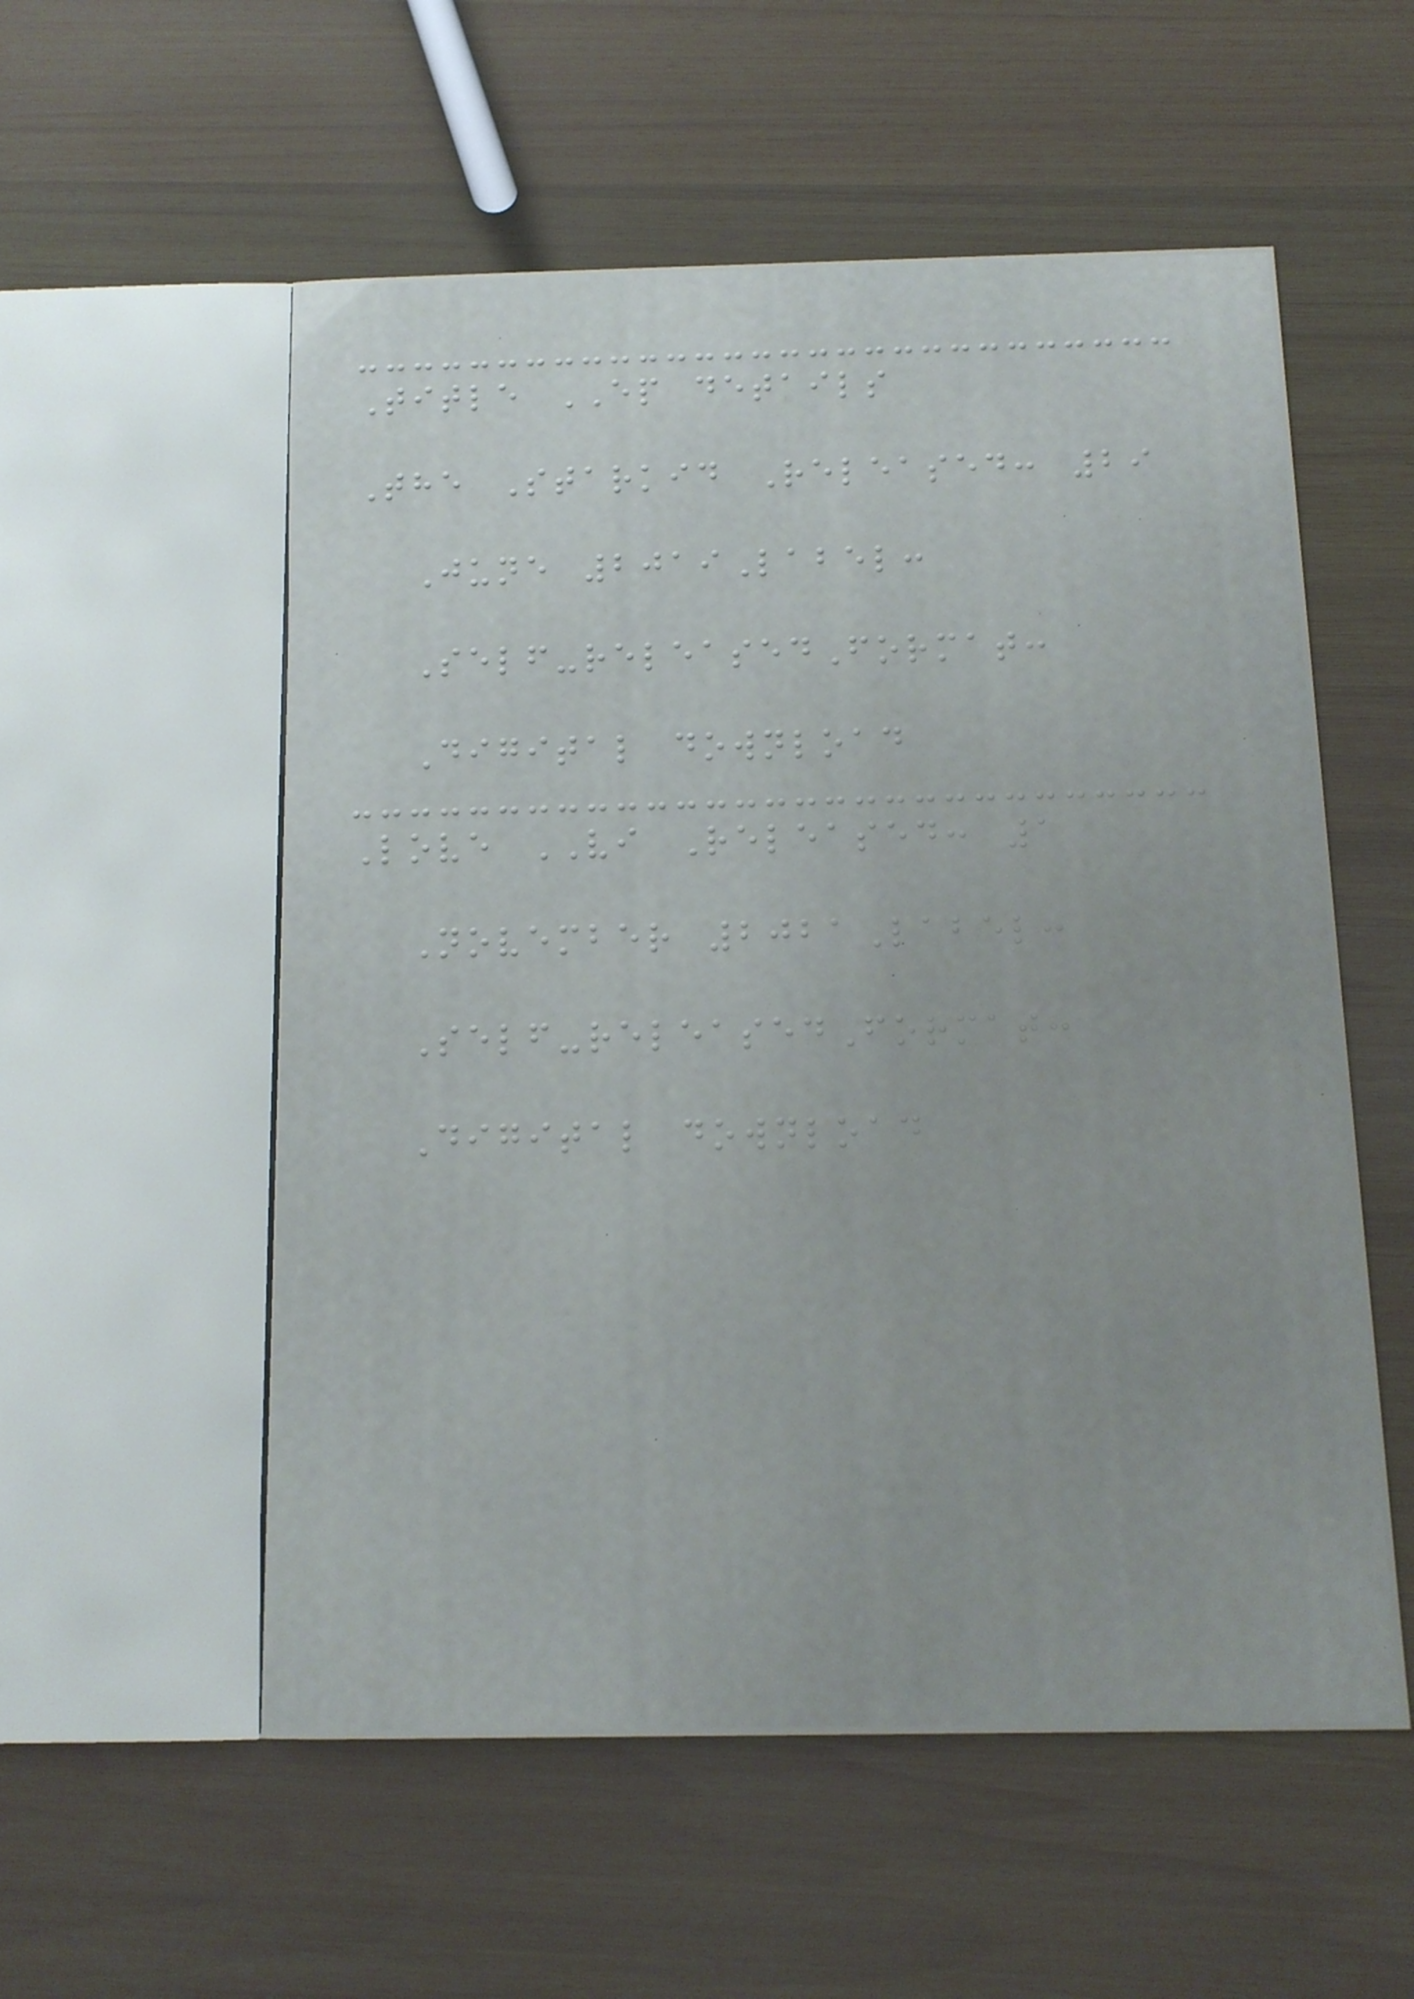Title EP details
The Starkid Released: 29
June 2019Label:
Self-releasedFormat:
Digital download
Love VI Released: 1
November 2021Label:
Self-releasedFormat:
Digital download
